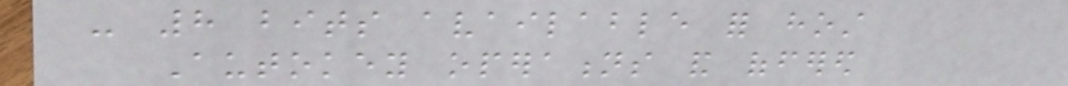- 8 bits available for host
Autokey operations and offered
